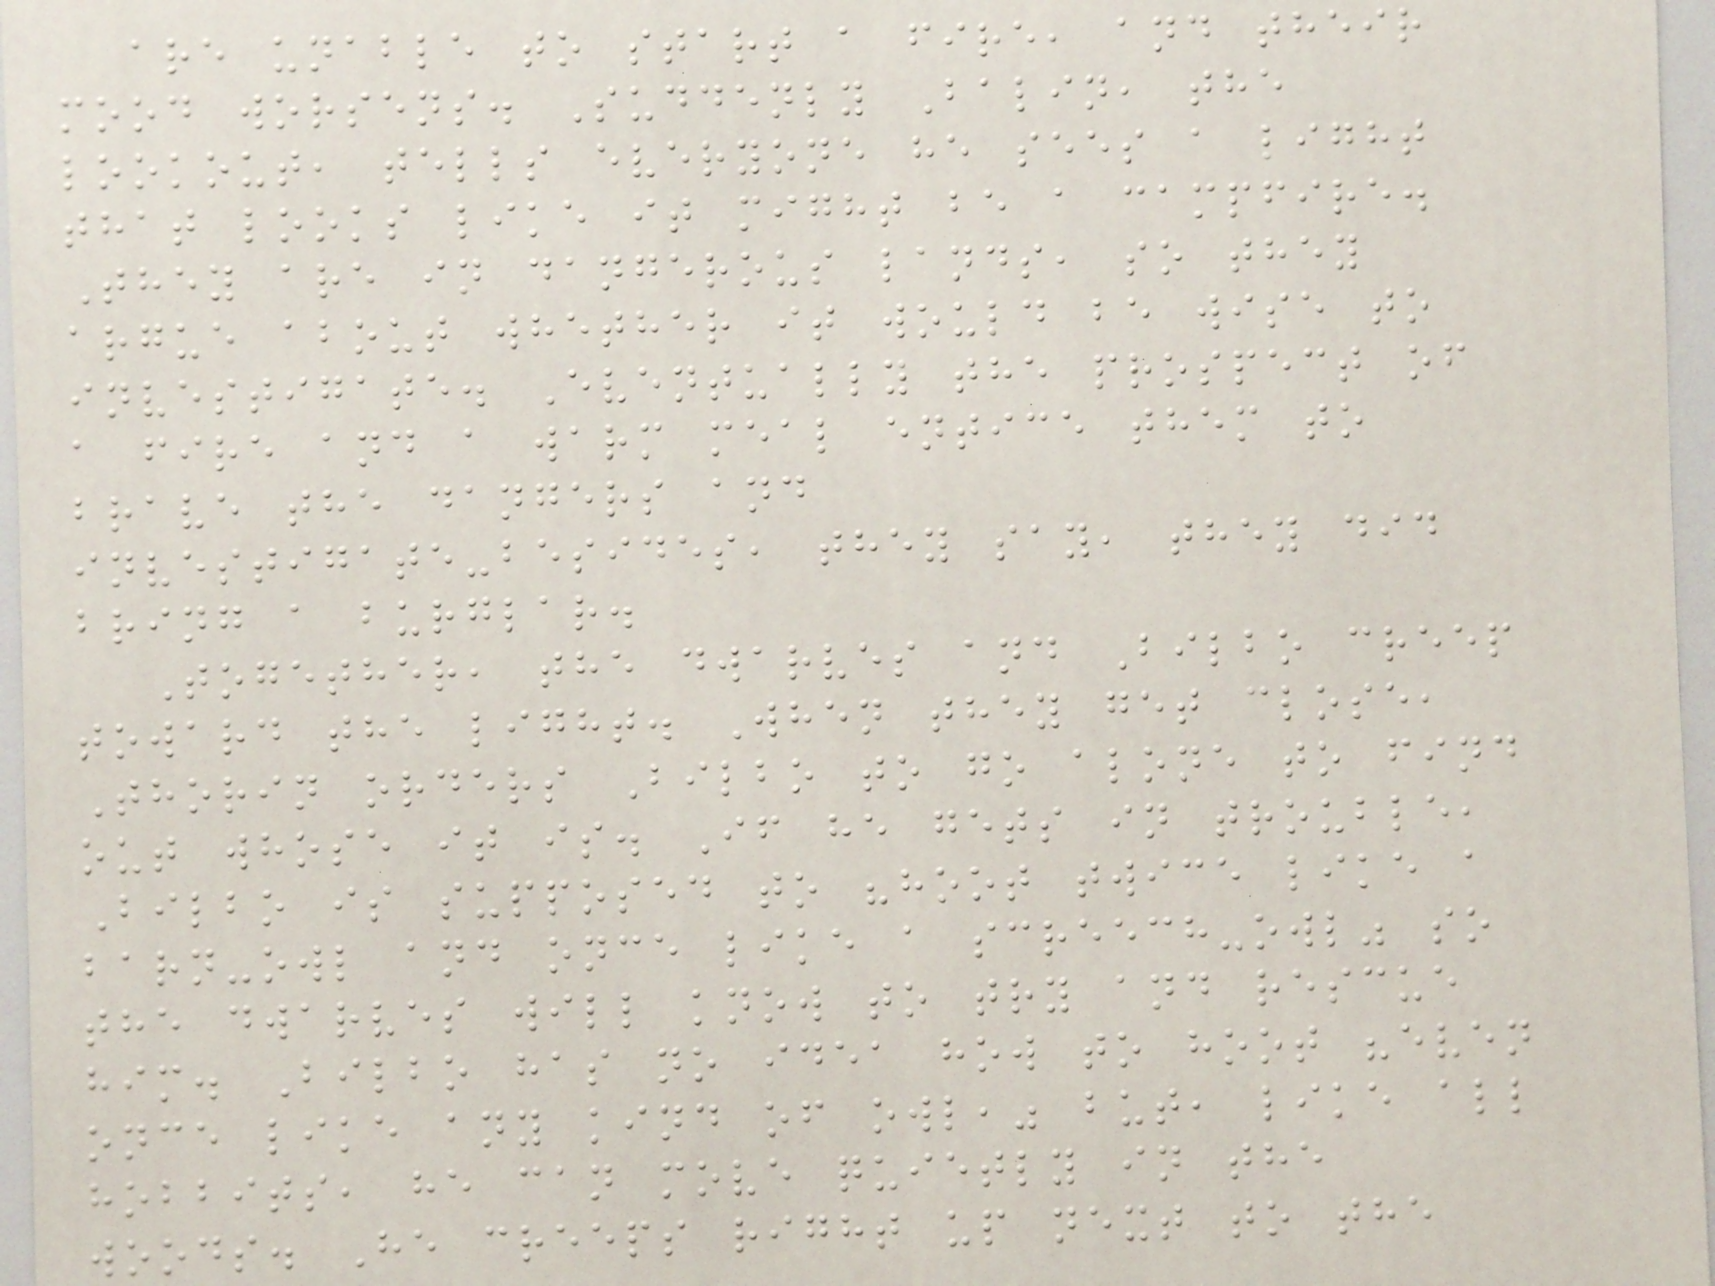are unable to start a fire, and their
mood worsens. Suddenly Balin, the
lookout, tells everyone he sees a light
that looks like it might be a campfire.
They are in dangerous lands, so they
argue about whether it would be wise to
investigate. Eventually the prospect of
a fire and a warm meal entice them to
brave the dangers and
investigate-besides, they say, they did
bring a burglar.
Together, the dwarves and Bilbo creep
toward the light. When they get close,
Thorin orders Bilbo to go alone to find
out whose it is. If he gets in trouble,
Bilbo is supposed to "hoot twice like a
barn-owl and once like a screech-owl" so
the dwarves will know to try and rescue
him. Bilbo has no idea how to hoot "even
once like any kind of owl," but, like all
hobbits, he can move quietly in the
woods. He creeps right up next to the
